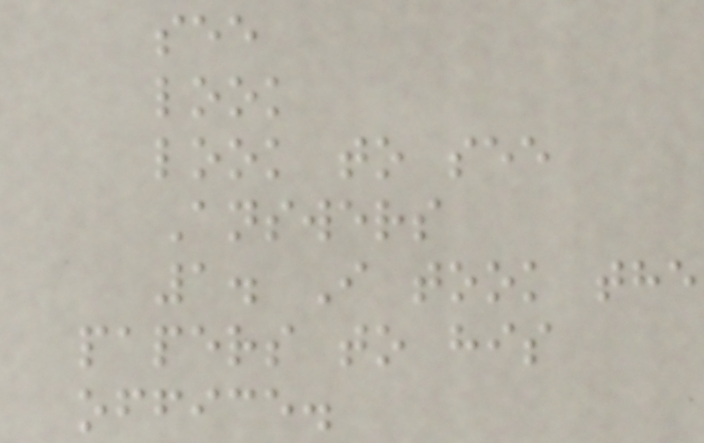see
look
look to see
Answers
1. I took the
papers to his
office.
